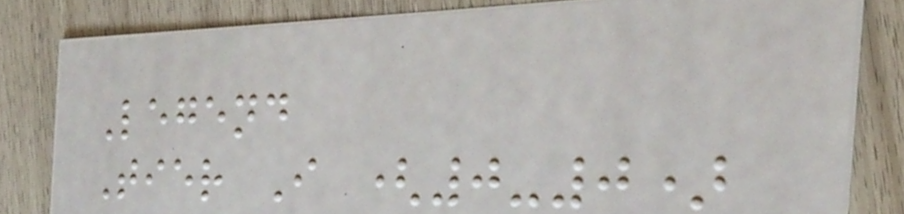Legend
Tier I (0-0)
